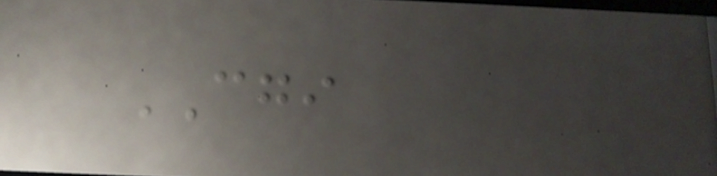CGI
